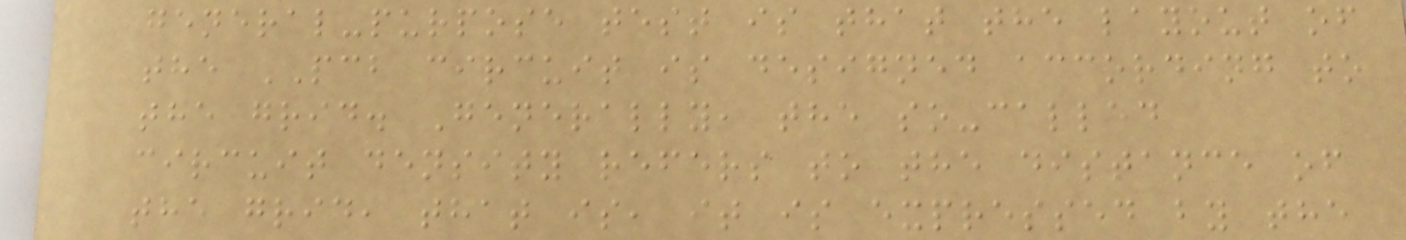general-purpose test is that the layout of
the PCB circuit is designed according to
the grid. Generally, the so-called
circuit density refers to the distance of
the grid, that is, it is expressed by the
